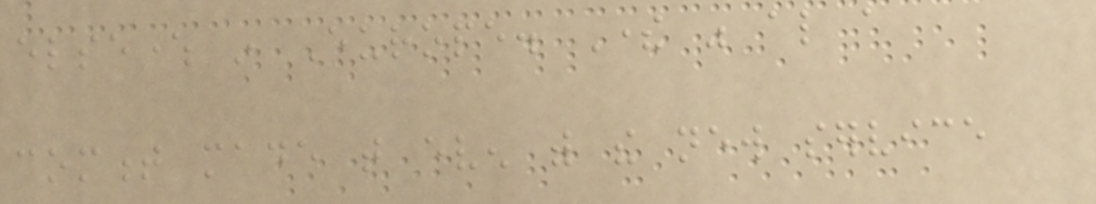elsewhere in Europe. There was also a
comment made that even with the new service
